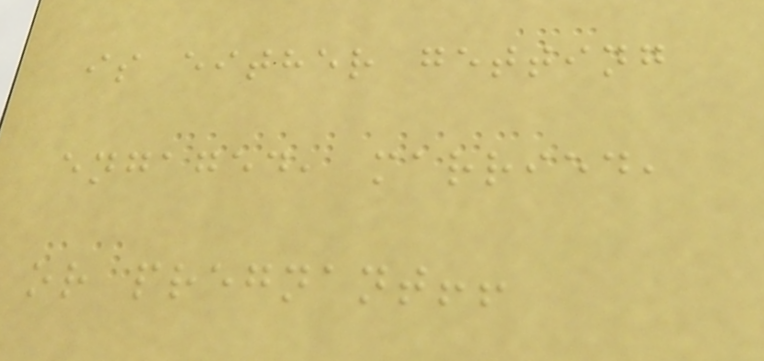is either getting
engaged, married,
or pregnant!!
